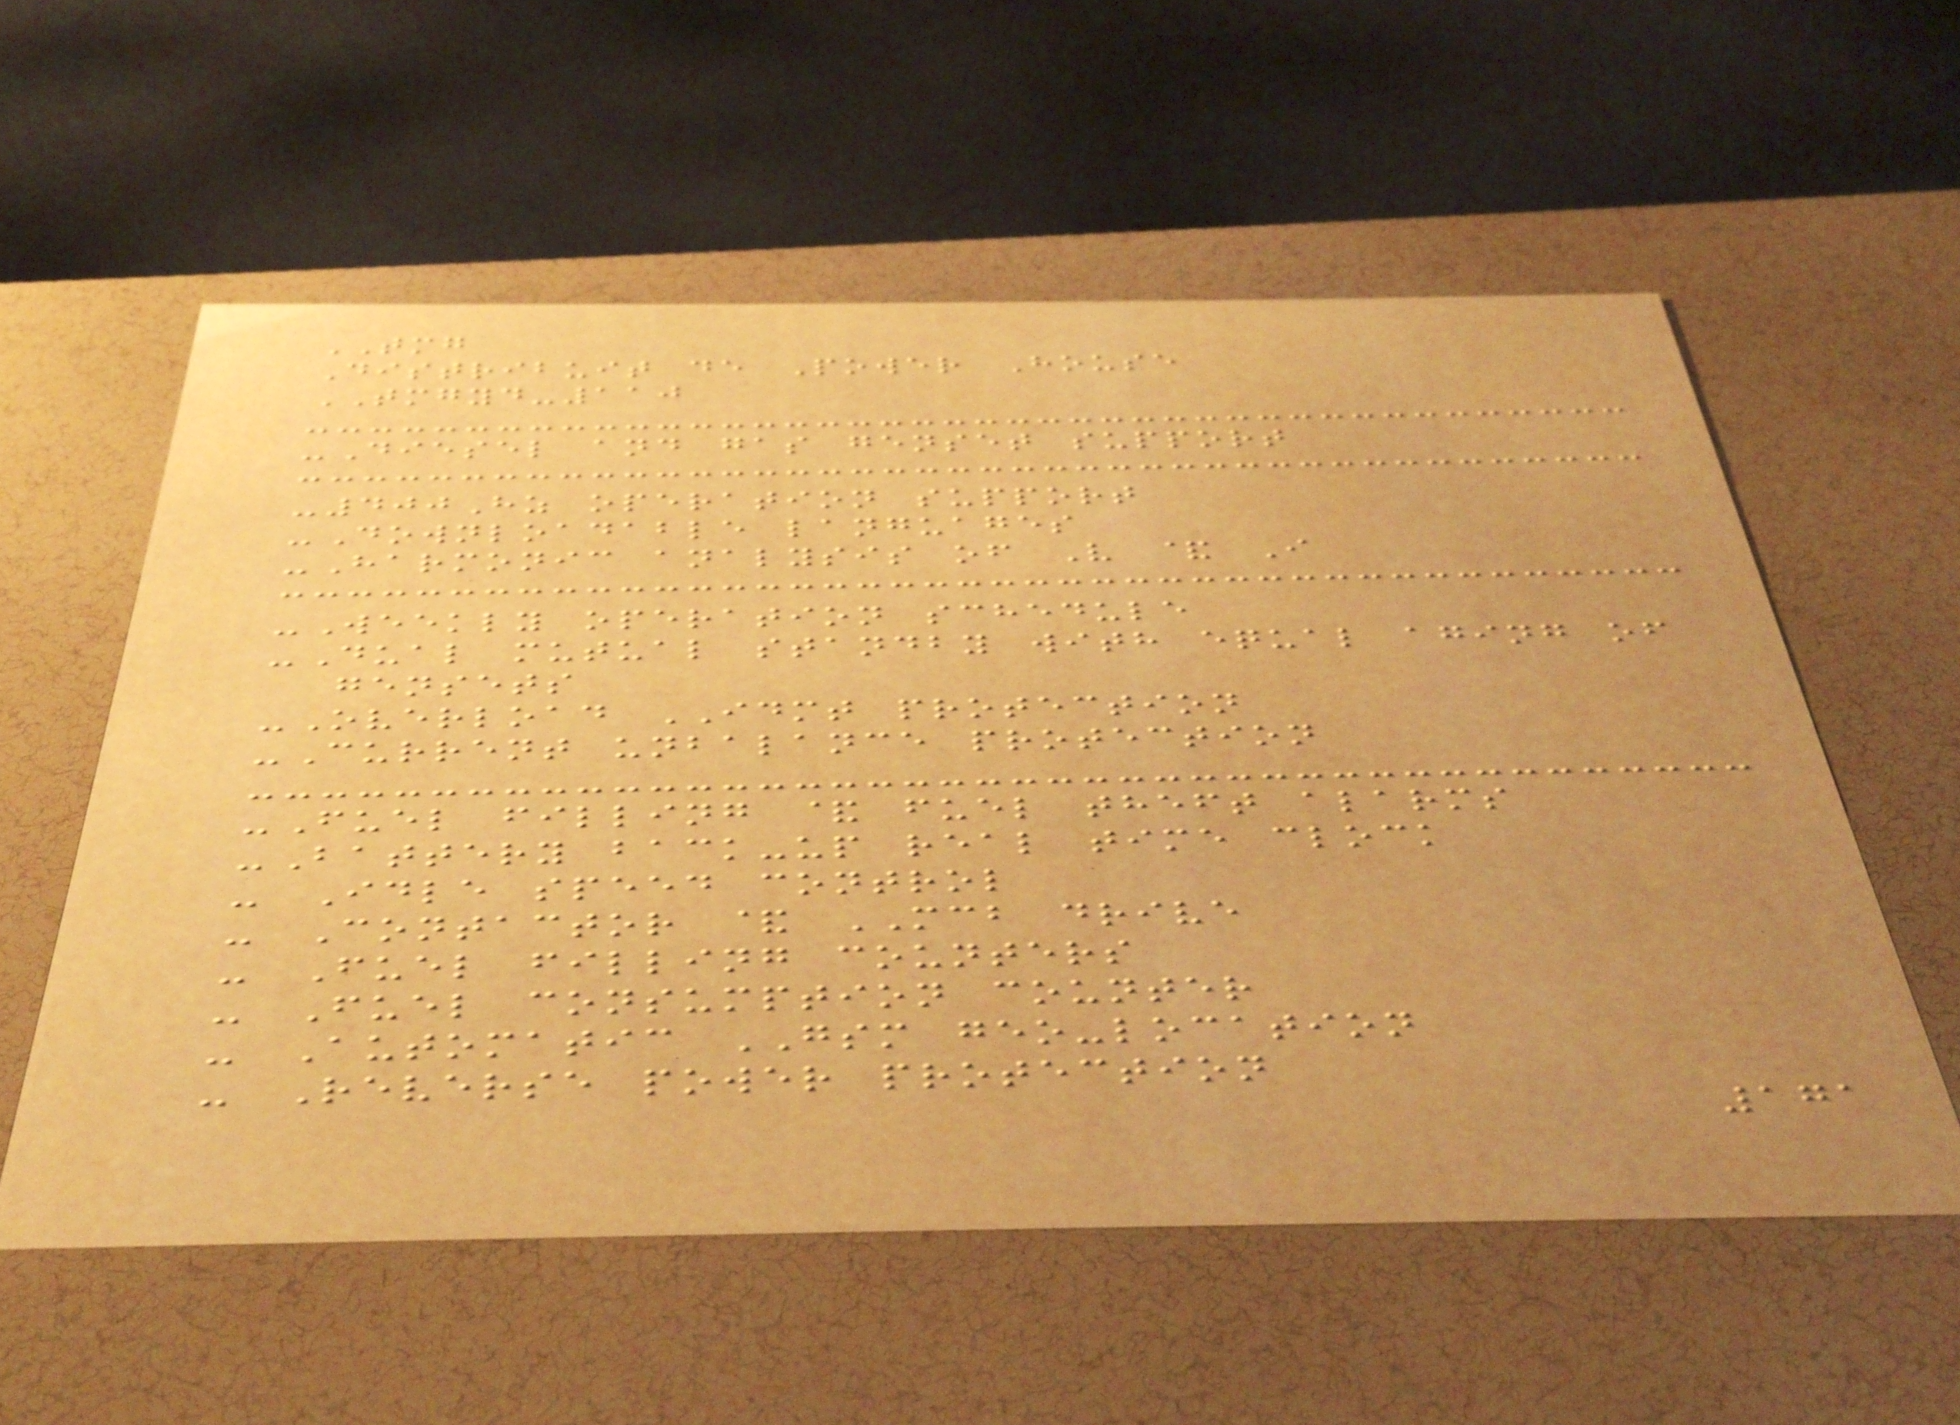TMG
Distribuit de Power House
TMGYD-110
-Diesel and gas genset support
-400Hz operation support
-Downloadable languages
-Harmonic analysis of V & I
-Weekly operation schedule
-Dual mutual standby with equal aging of
gensets
-Overload IDMT protection
-Current unbalance protection
-Fuel filling & fuel theft alarms
-Battery back-up real time clock
- Idle speed control
- Contactor & MCB drive
- Fuel filling counters
- Fuel consumption counter
- Automatic GSM geo-location
- Reverse power protection
171
